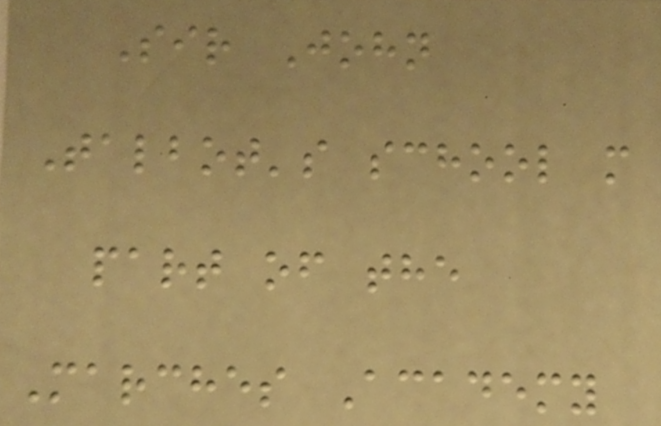Sir John
Talbot's school m
part of the
Marches Academy
